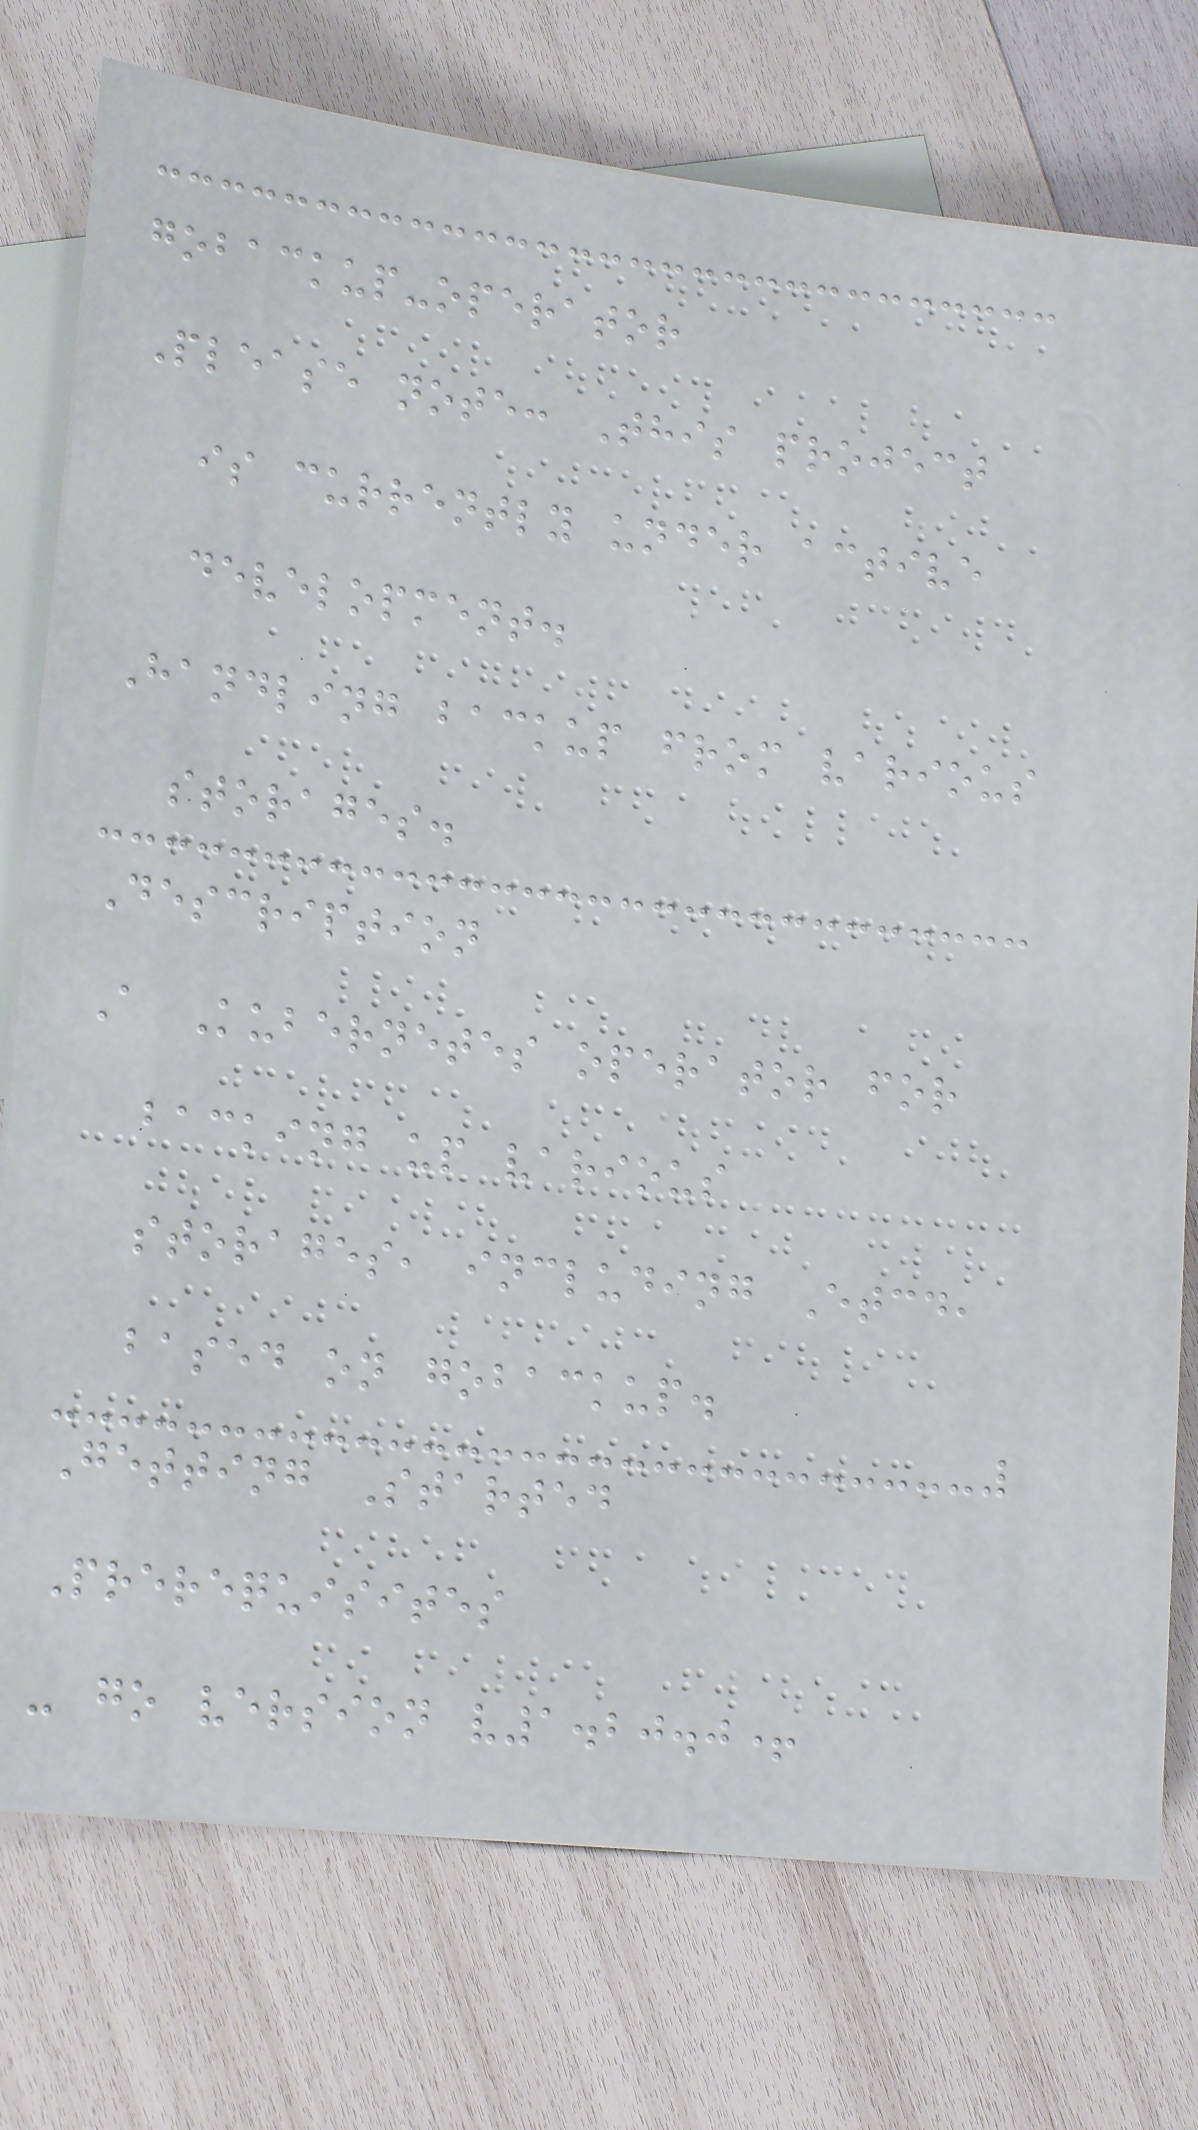gobackup-operator
Please note: This project
is currently under active
development.
Handling backup from various
storages.
Description
A Kubernetes operator for
backing up various
storages, including Etcd,
based on gobackup.
Getting Started
Prerequisites
- go version v1.20.0+
